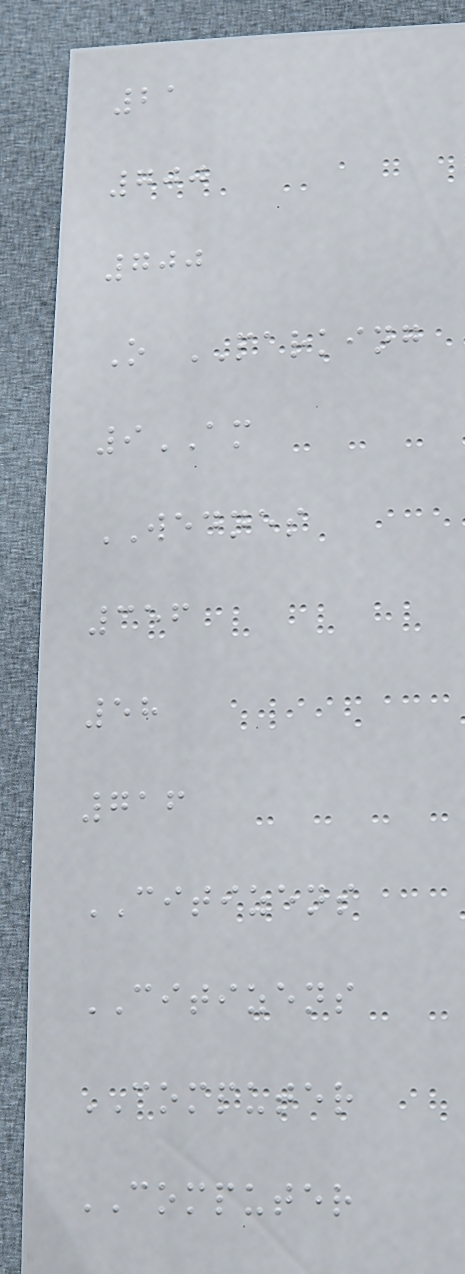21
700
700
O PARKING
9AM
WEDNES
356
58
716
CITIZENS
CITIZENS
COMPUTER
COMPUTER
